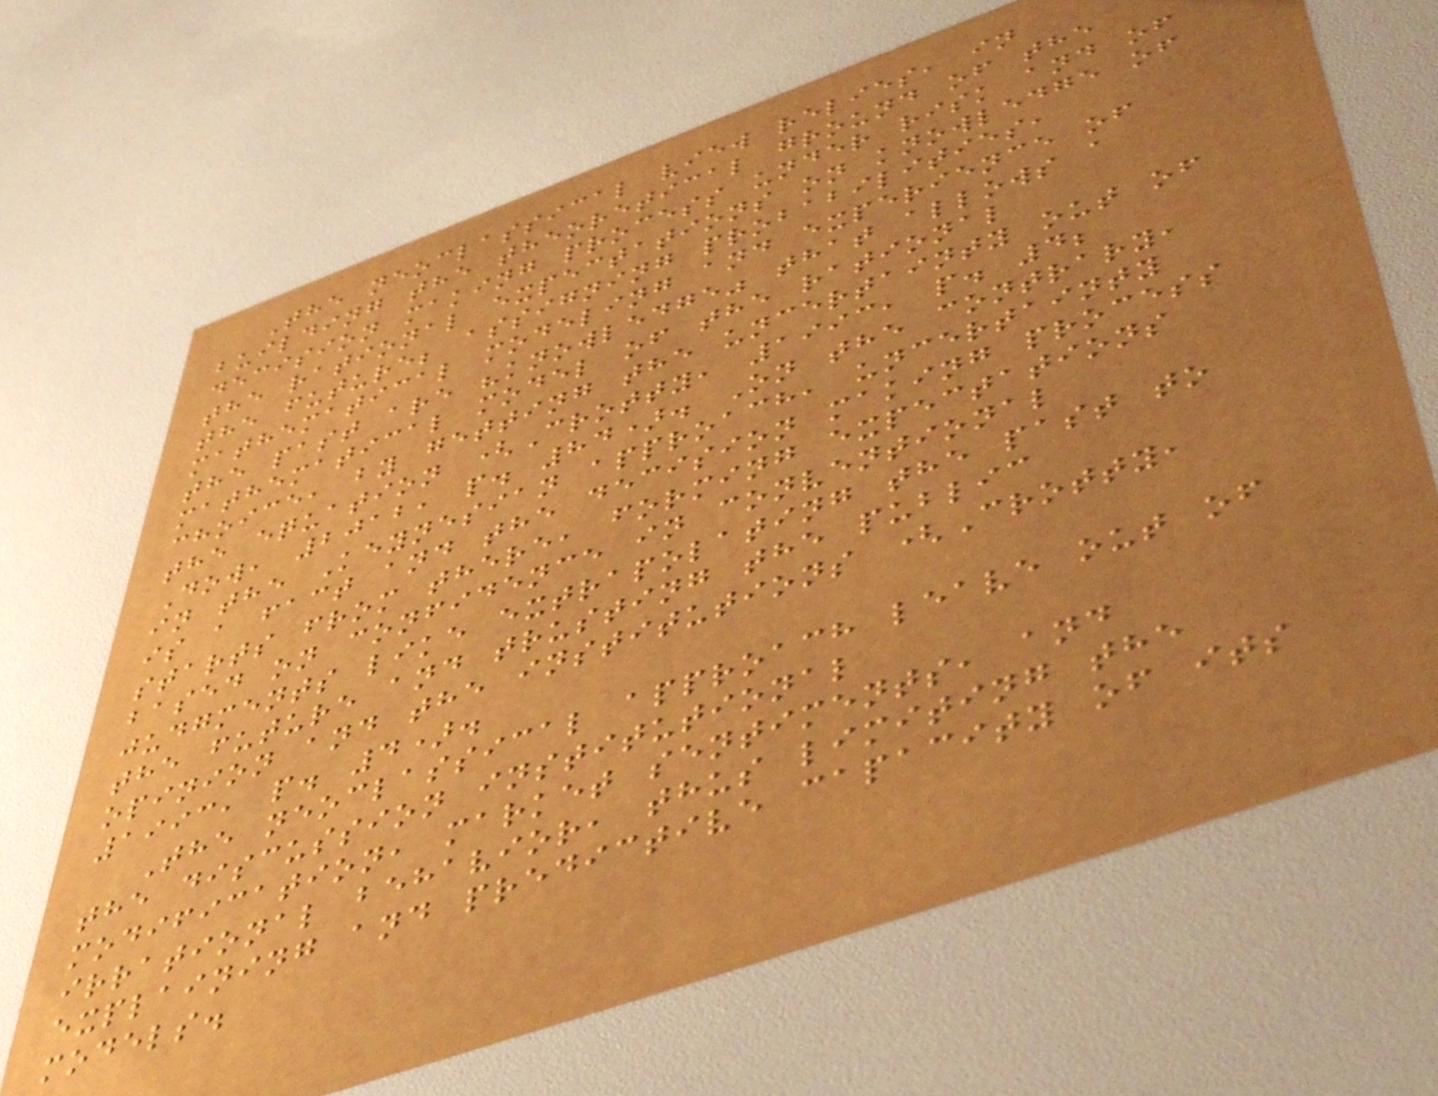The neoclassical view relies, in
building the theoretical ground of the
decision making process under risk and of
the rational expectations on knowledge of
the future; assigning probabilities,
mathematical modeling and experience of
the past are "knowledge" that allows a
mathematical model of the rational
choice, by getting the uncertainty out of
the equation (Crotty, 1993, p. 4;
Dow, 2012, p. 84). On the contrary,
in the Keynesian approach, uncertainty
is a fact and the decision making process
starts from there, forming expectations
based on confidence in conventional
judgments like extrapolating the past to
the future and trusting the public
opinion and the institutions (Crotty,
1993, p. 4).
The neoclassical approach leave out of
the discussion institutional
modification, market sentiments, and
irrational behavior, thus limiting the
explaining and predictive capacity of its
models.
